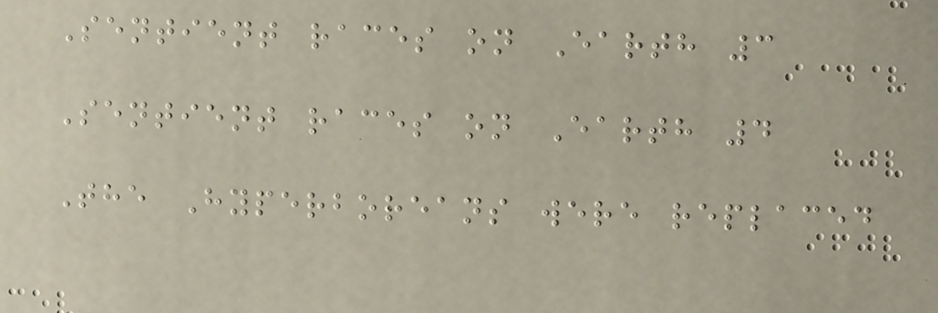Sentient races on Earth 3
Sentient races on Earth 4
The Hyperboreans were replaced
